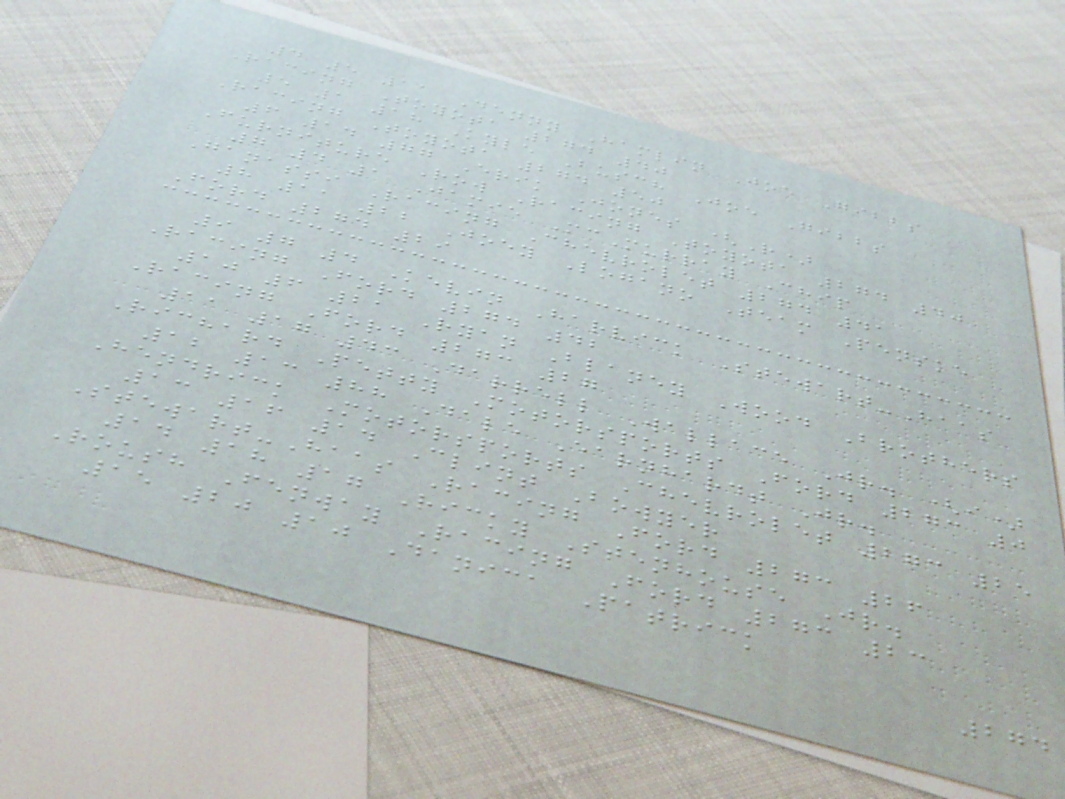4 5 11 Denny Hamlin Joe Gibbs
Racing Toyota 274 40
5 1 18 Kyle Busch Joe Gibbs
Racing Toyota 274 50
6 14 77 Erik Jones (R)
Furniture Row Racing Toyota 274 40
7 4 1 Jamie McMurray Chip
Ganassi Racing Chevrolet 274 41
8 11 22 Joey Logano Team Penske
Ford 274 29
9 7 4 Kevin Harvick Stewart-Haas
Racing Ford 274 42
10 6 21 Ryan Blaney Wood Brothers
Racing Ford 273 27
11 17 43 Darrell Wallace Jr. (i)
Richard Petty Motorsports Ford 273 0
12 13 88 Dale Earnhardt Jr.
Hendrick Motorsports Chevrolet 273 25
13 16 14 Clint Bowyer
Stewart-Haas Racing Ford 273 26
14 18 17 Ricky Stenhouse Jr.
Roush Fenway Racing Ford 273 23
15 20 10 Danica Patrick
274
